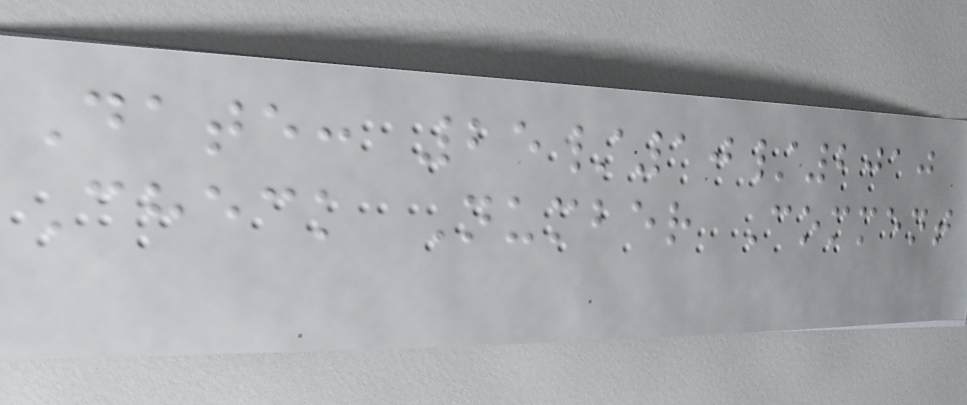Date: 25/10/2010
Check Number Comment
